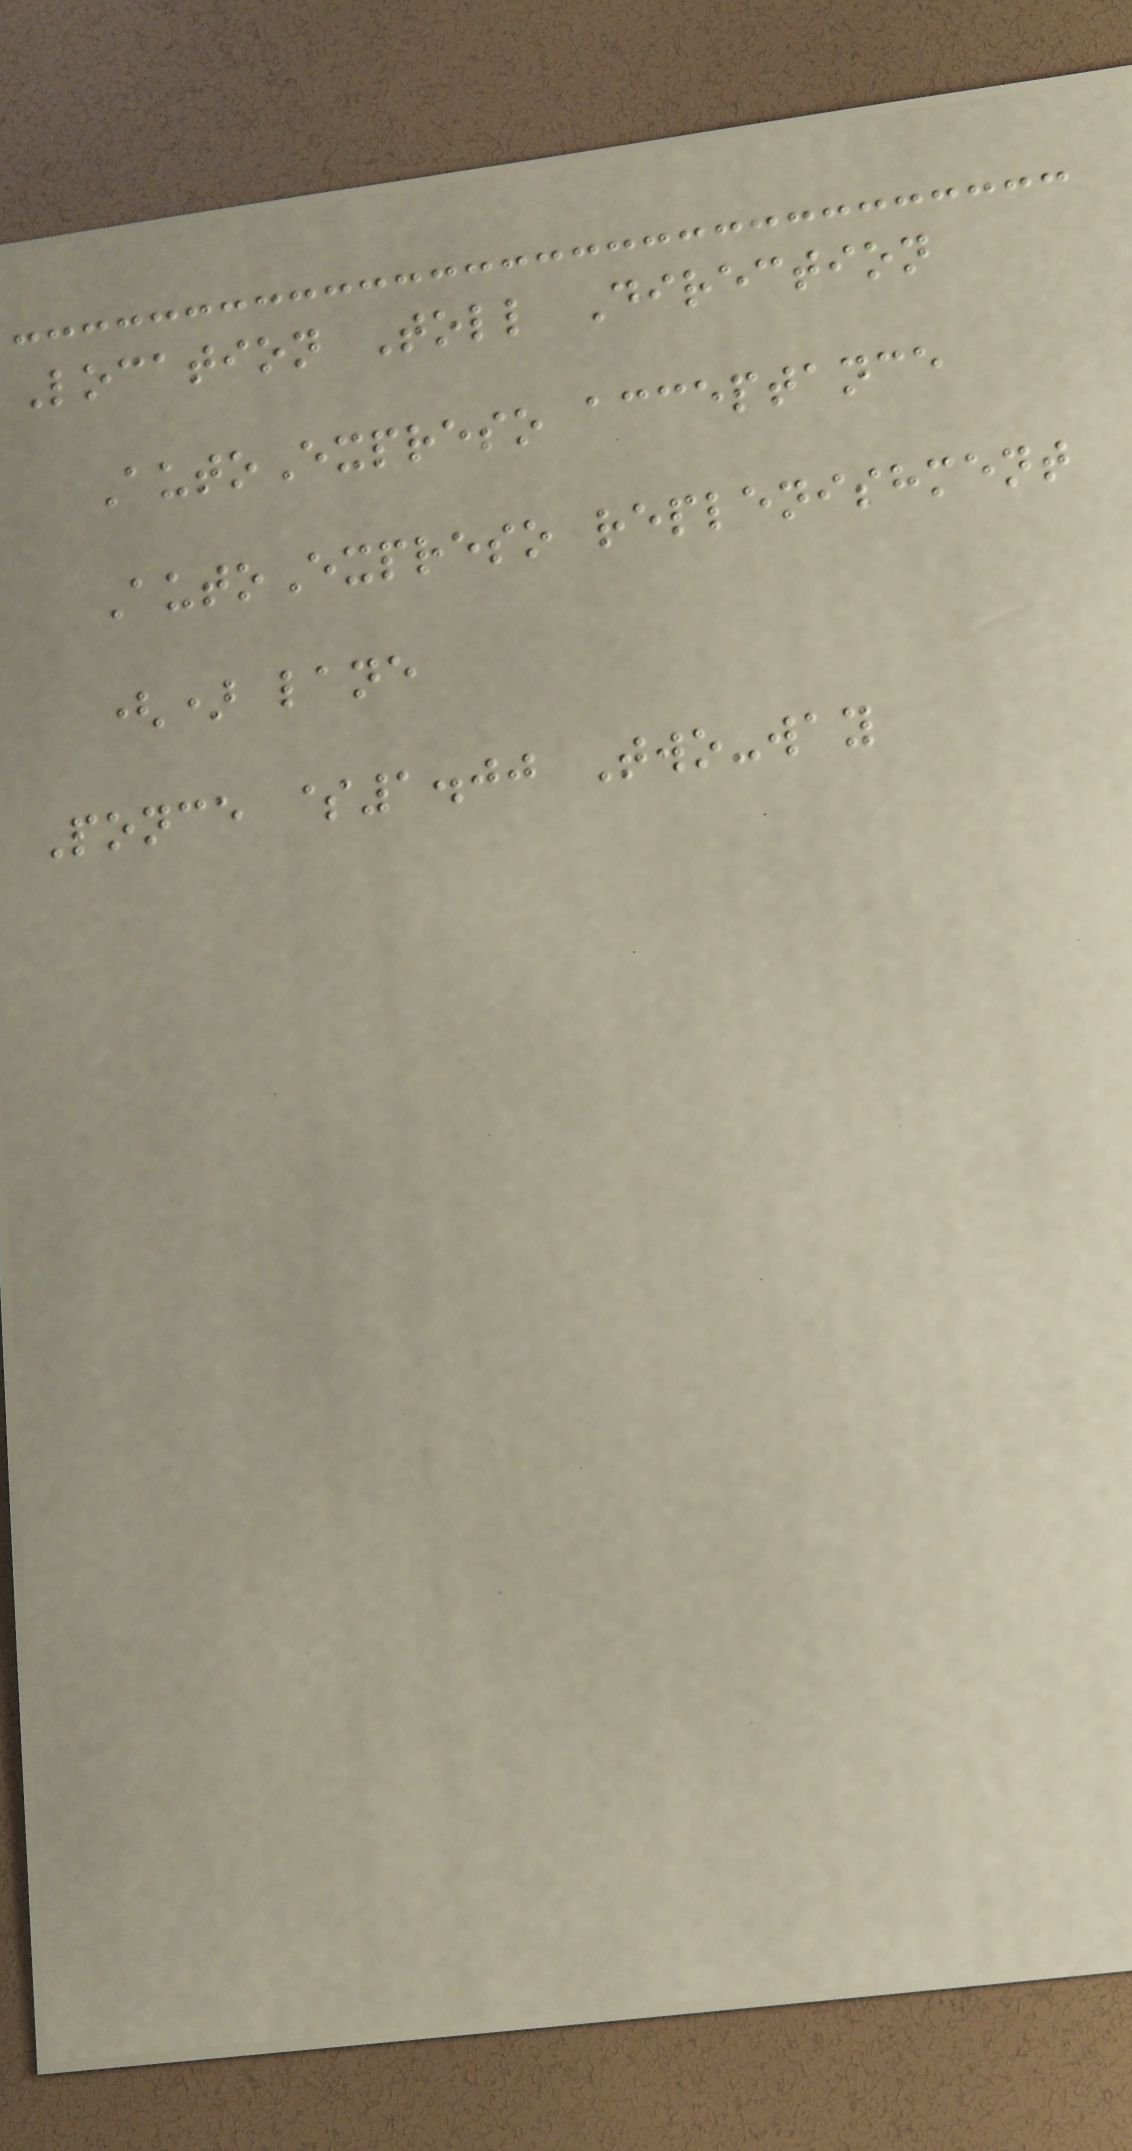Location Toll Direction
AutoExpreso acceptance
AutoExpreso replenishment
() lane
Ponce $1.00 Two-way
